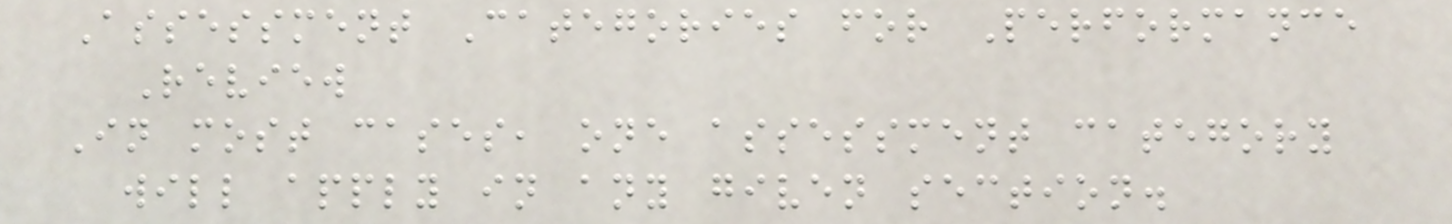Assessment Categories for Performance
Review
In most cases, one assessment category
will apply in any given section.
